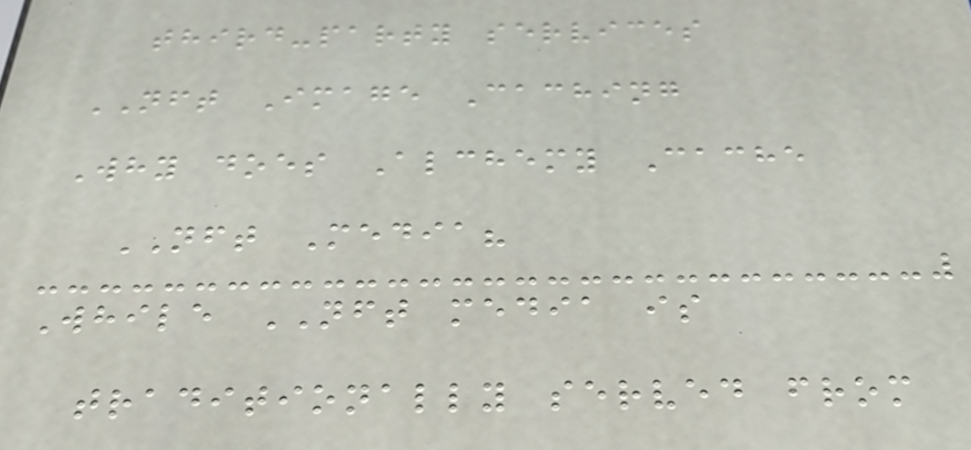third-party services
NFT Image Caching
Why does Alchemy Cache
NFT Media?
While NFT media is
traditionally served from
